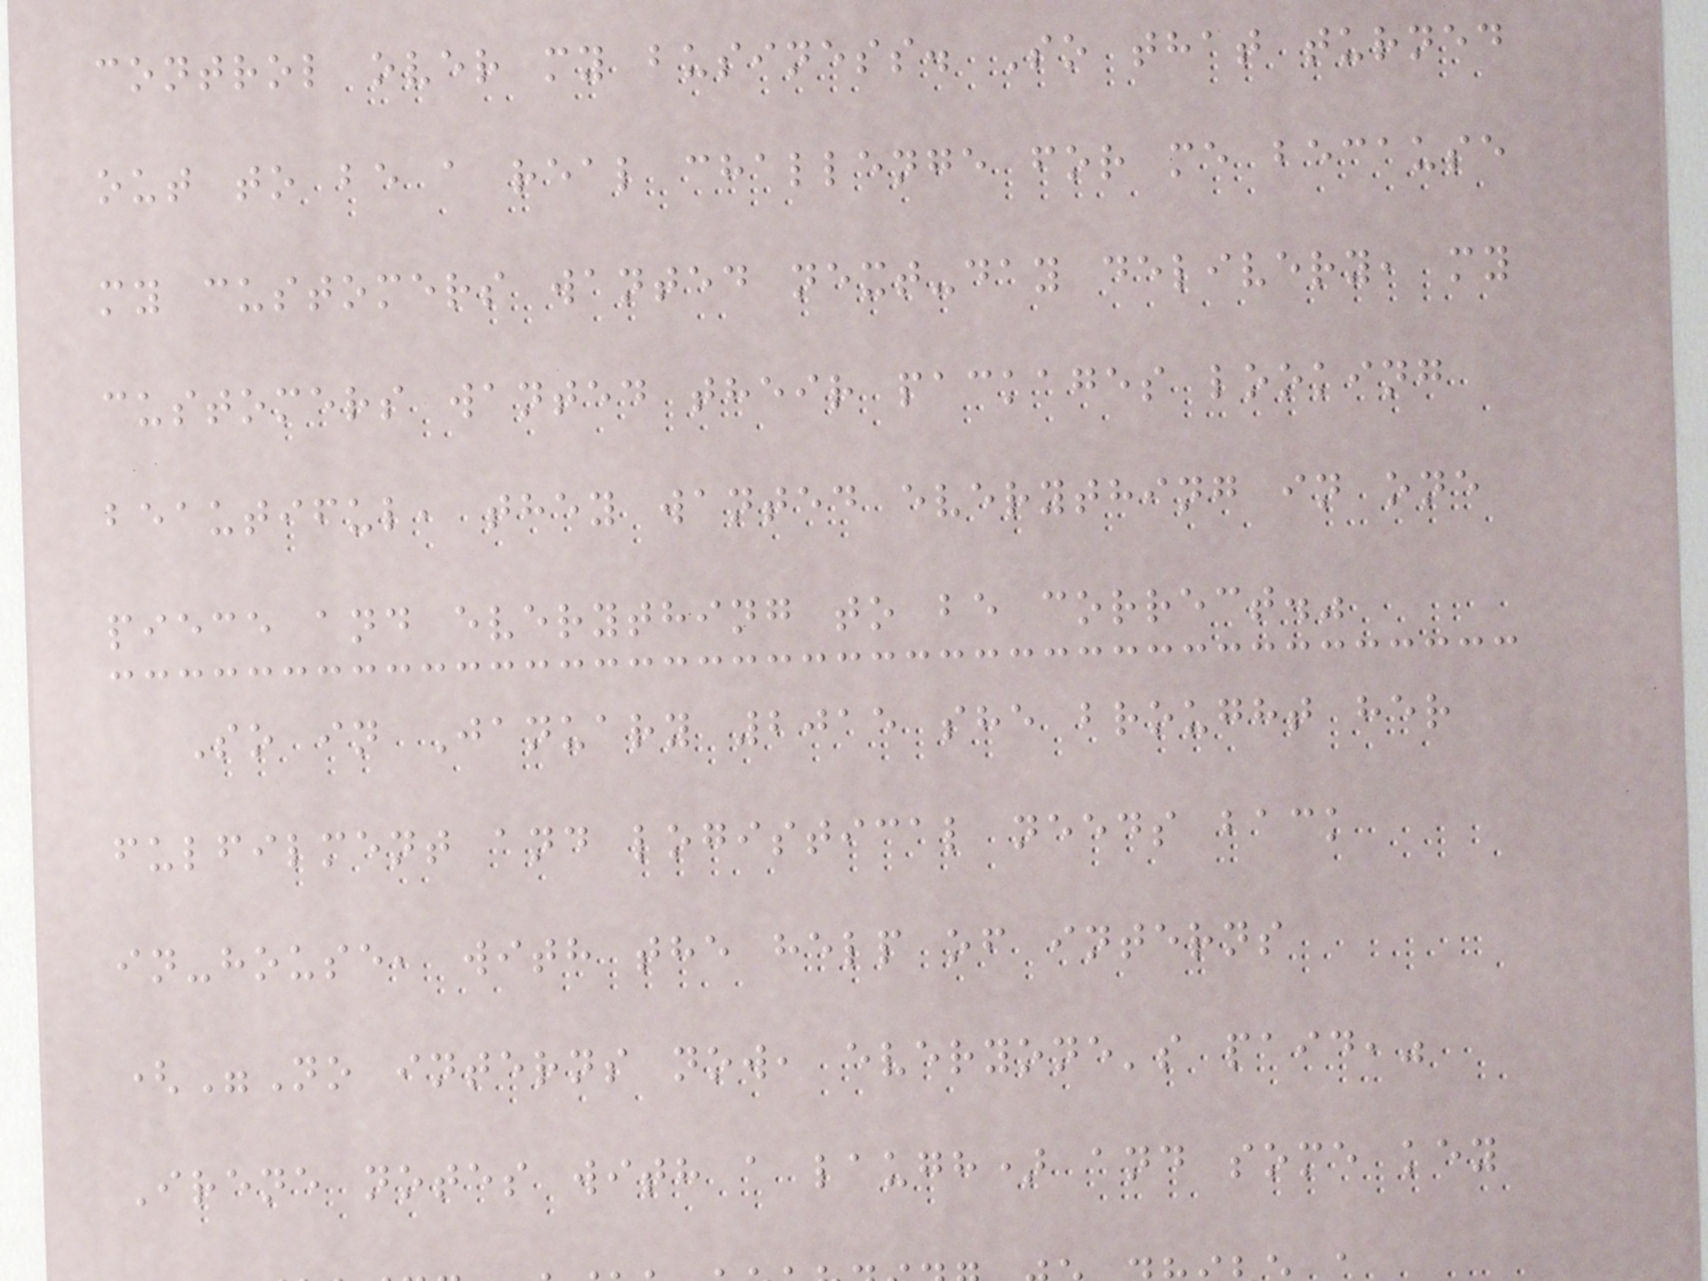control over my business. So that turned
out to be a real challenge for me because
my customers wanted next-day delivery, my
customers wanted their packages looking
beautiful, they wanted everything in one
piece and everything to be correct."
So in January 2015 she brought her
fulfilment and logistical needs back
in-house, with the help of interns
("No interns now, everyone's paid,"
Irene notes with a laugh) and some key
